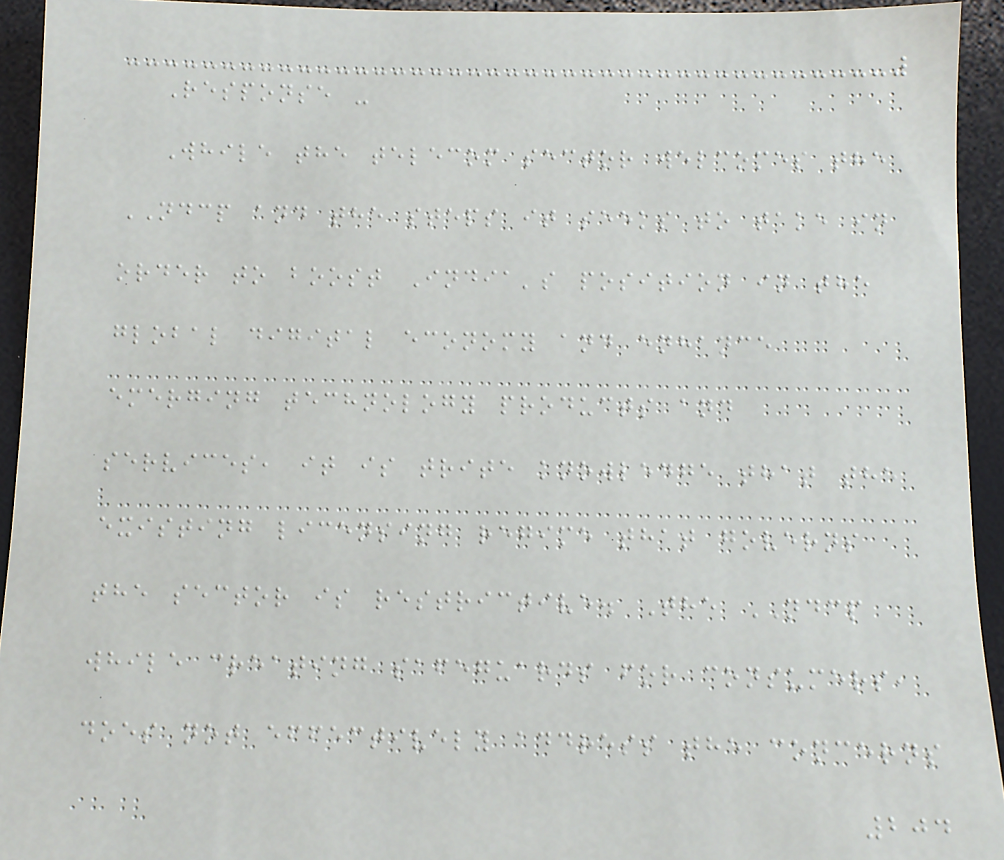Response -
While the telecom sector welcomes the
NDCP and the steps it seeks to take in
order to boost India's position in the
global digital economy and enhance
emerging technology products and
services, it is trite knowledge that the
existing licensing regime that governs
the sector is restrictive. The NDCP
while creating safeguards for consumers,
does not effectively address the concerns
204
